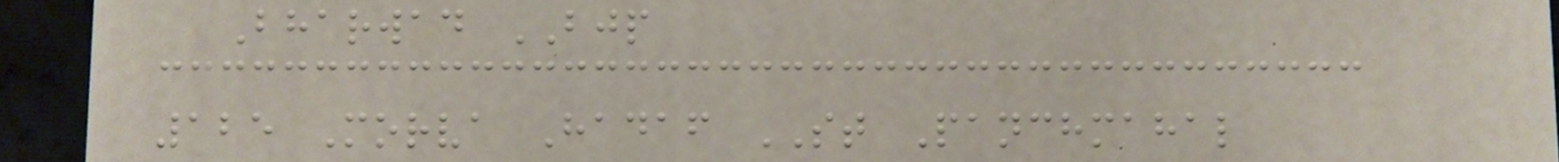Bharwad BJP
125 Morva Hadaf ST Panchmahal
